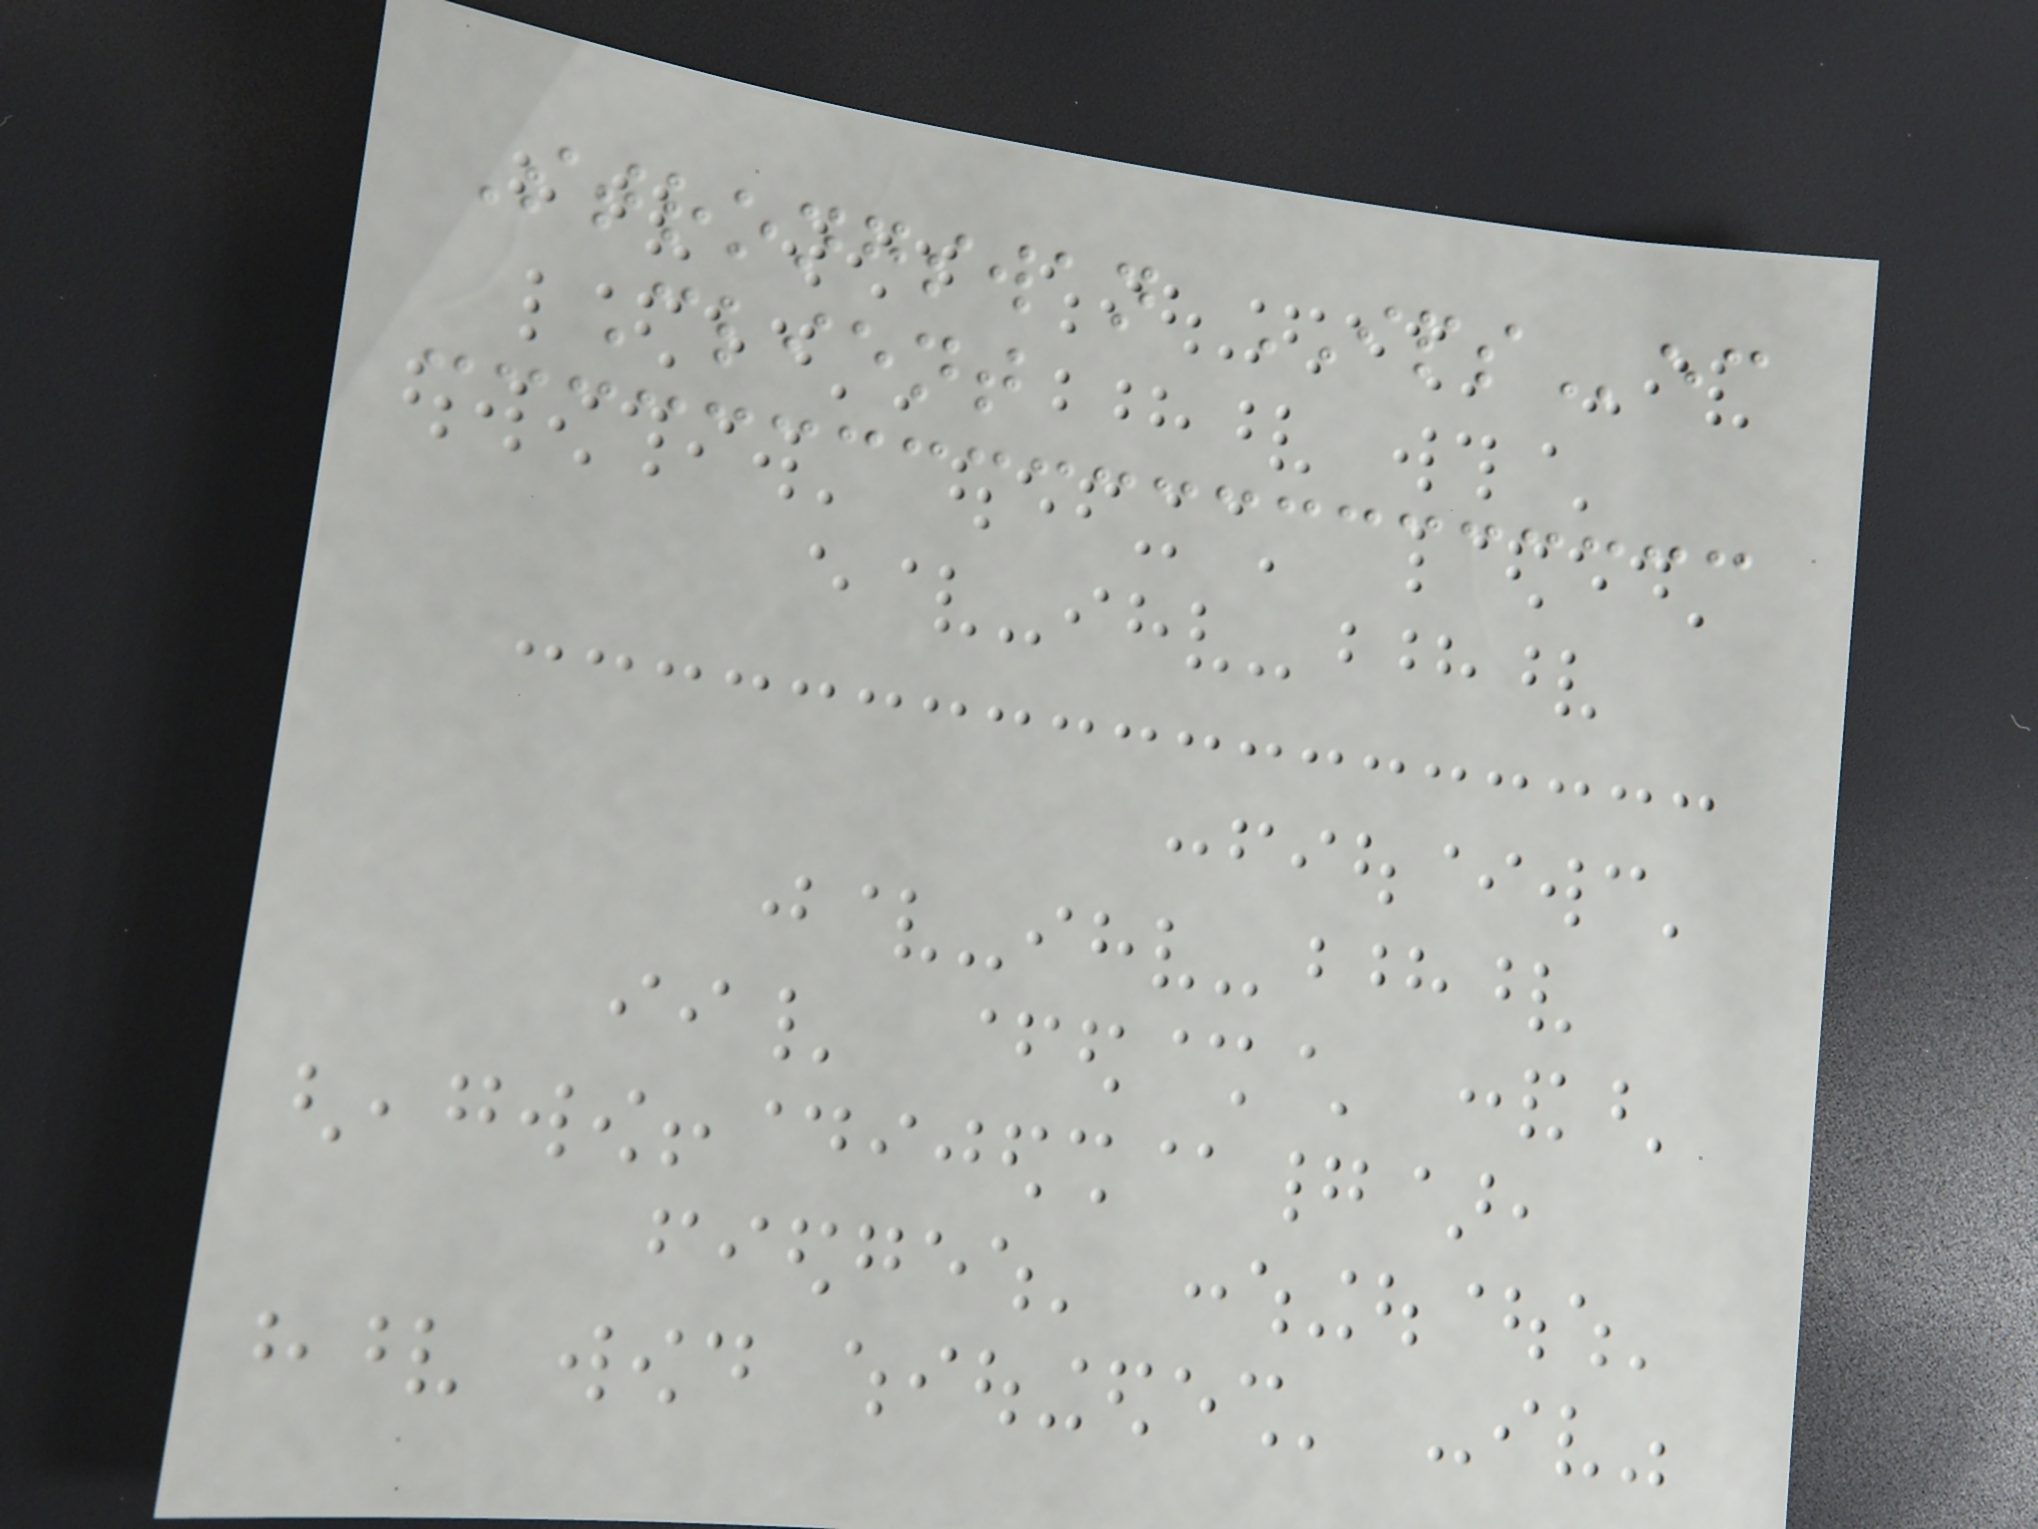Strongswan IPSec
Client
